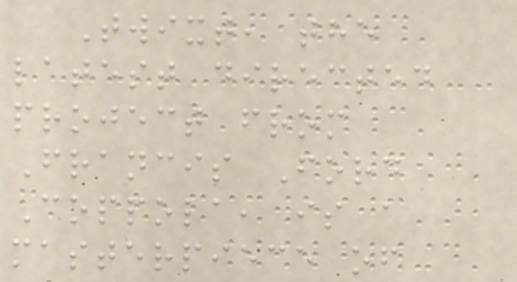Twixt, the
latest directed
project from
Francis Ford
Coppola, is a
masterpiece of
